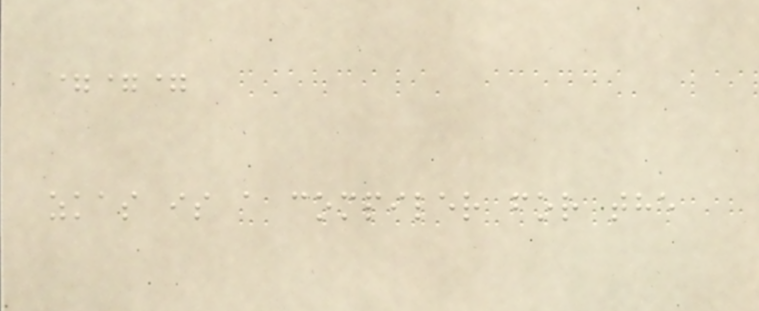===
zkas is a compiler for the
